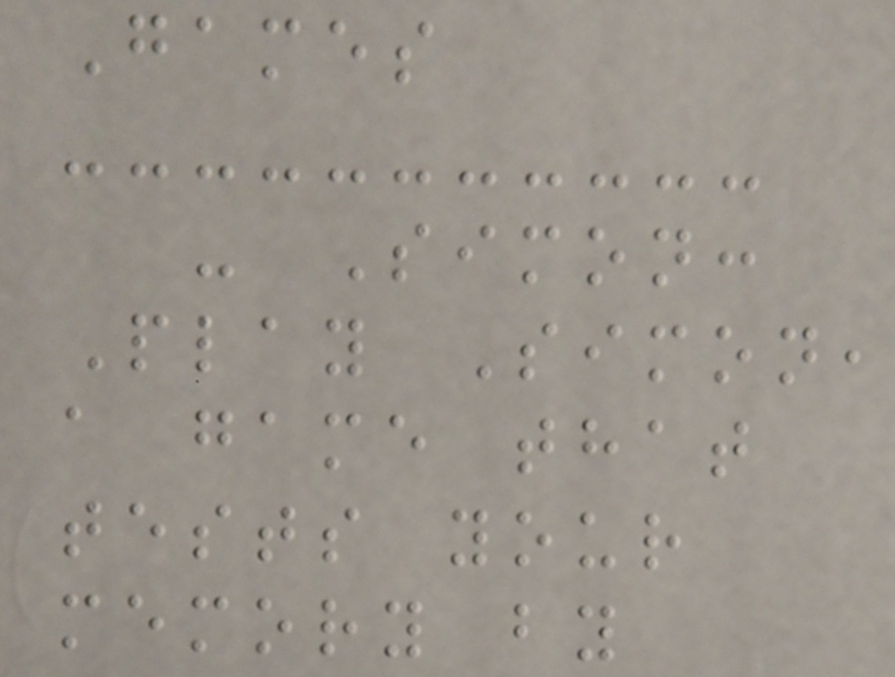Games
- Simon:
Play Simon,
a game that
tests your
memory by
